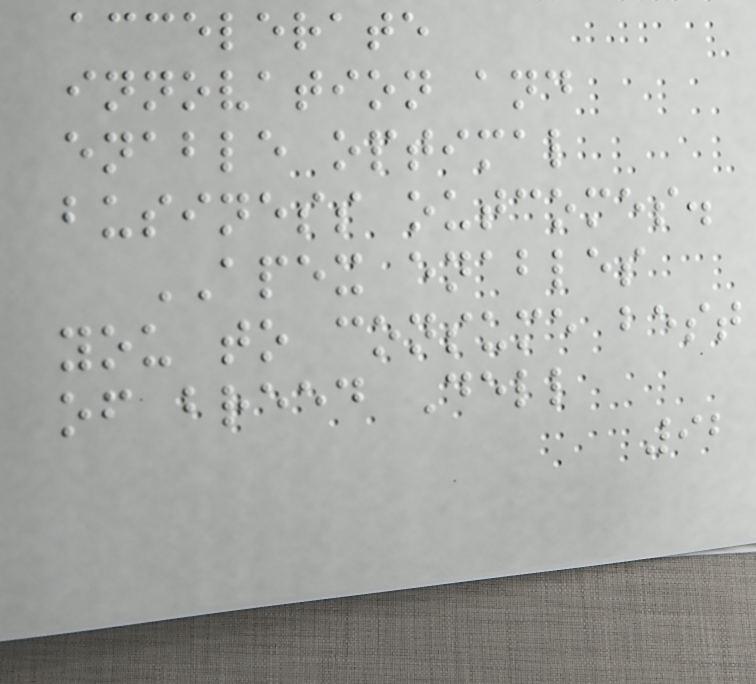accelerate
innovation and
enable optimal
business outcomes.
APEX enables
you to consume best
of breed Dell
92
